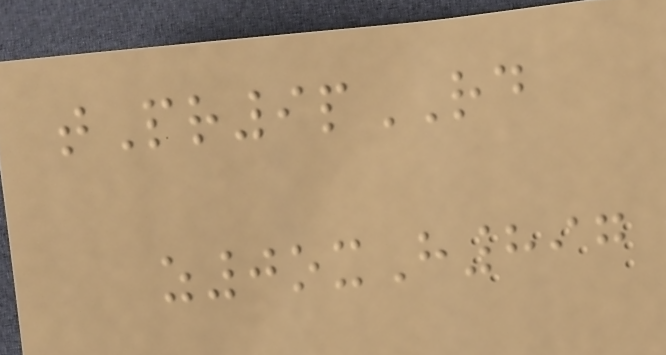tPr9pRD
z0oxH897
